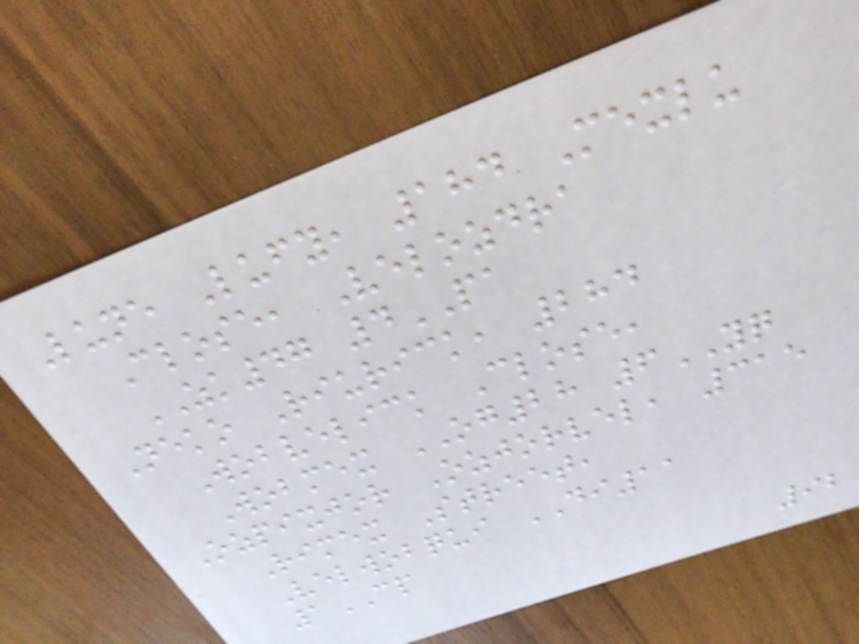Lune Lufy, 184 Mexlu
Close, Velozdra
ZK47 4PA
Neko Riurick, 284
Wobvelick Close,
Wobmex OG28 6YQ
Ozpixjor Ozjorvel, 315
Rimex Street,
Velwobqui DI11
1CP
92
